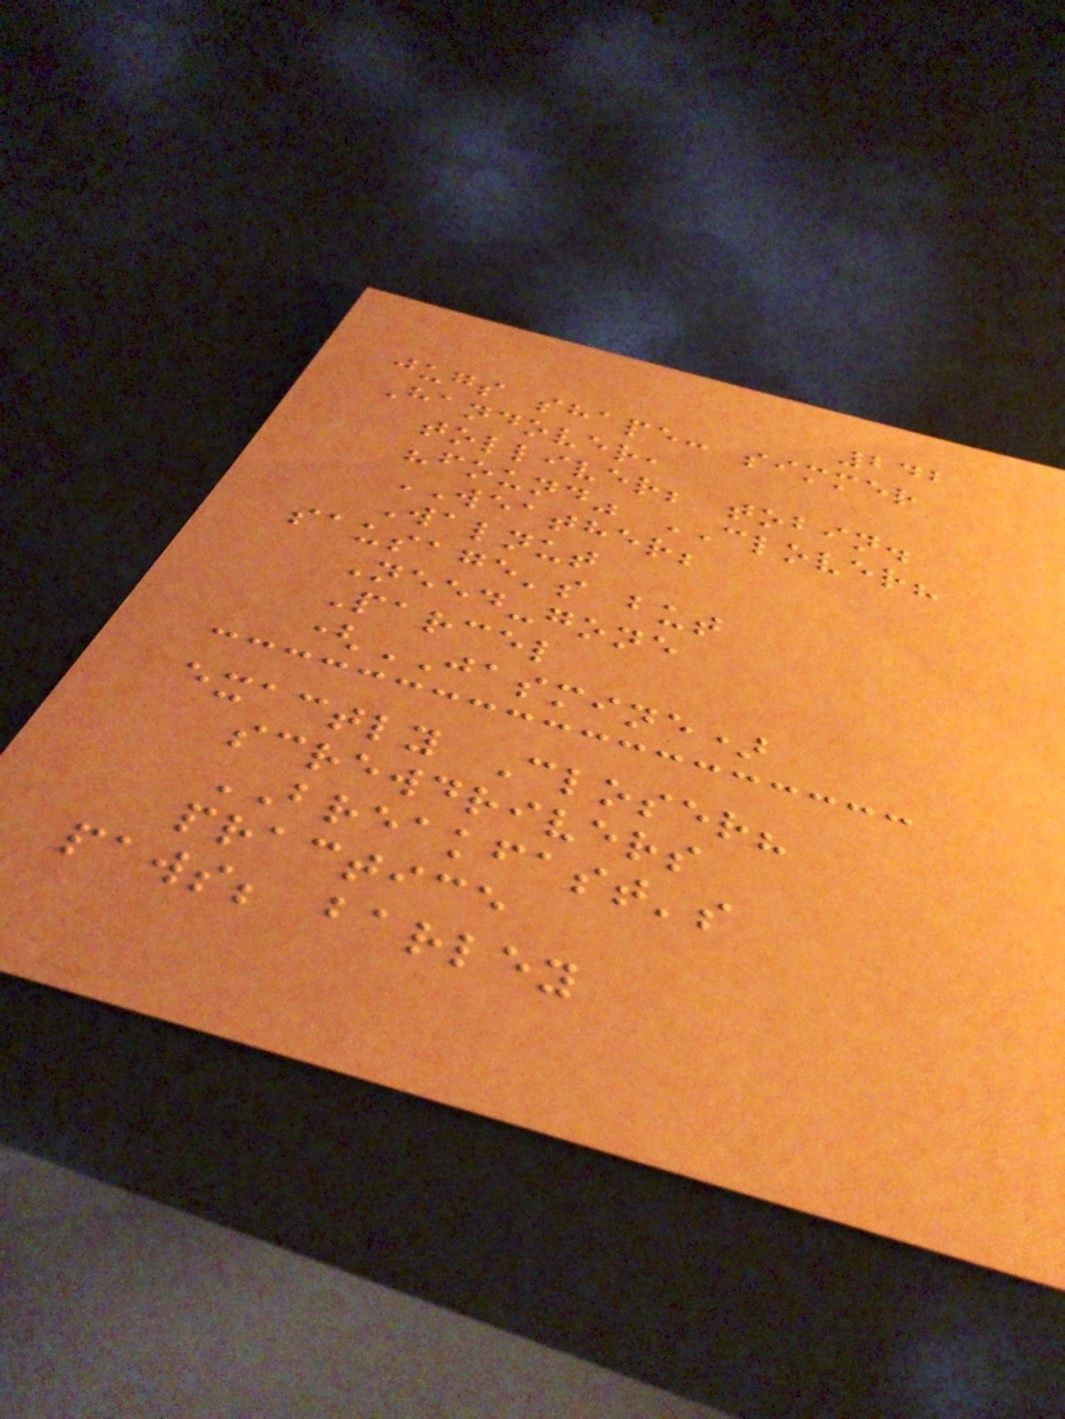242
jugs shape: simmer
Handover,
tolliver; tobin.
"found" CLOVER?
WEATHER;
Walnut
sausage's but
Need-gone
Parcel
(JASMINE)
exactly Closer?
screwdrivers
BREAKFAST's
practice
paws; barley
